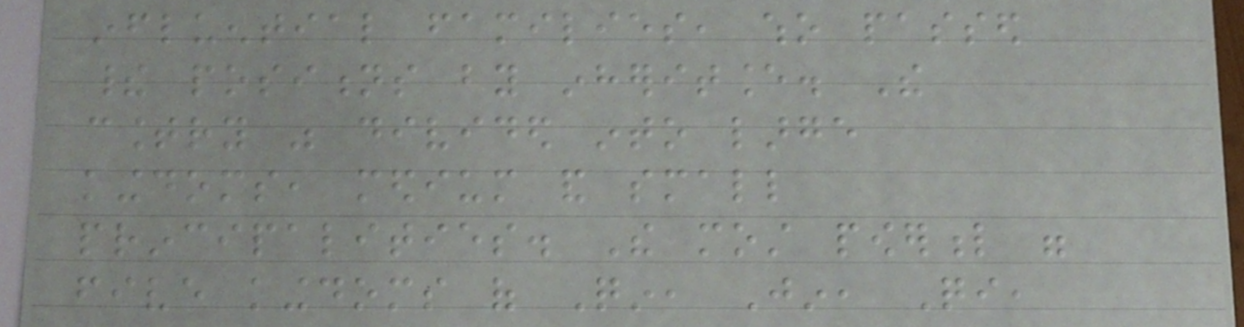influential families, who passed
their positions by inheritance. The
country was divided into large
kingdoms, medium and small
principalities. The most powerful were
five kingdoms of Qin, Jin, Qi,
